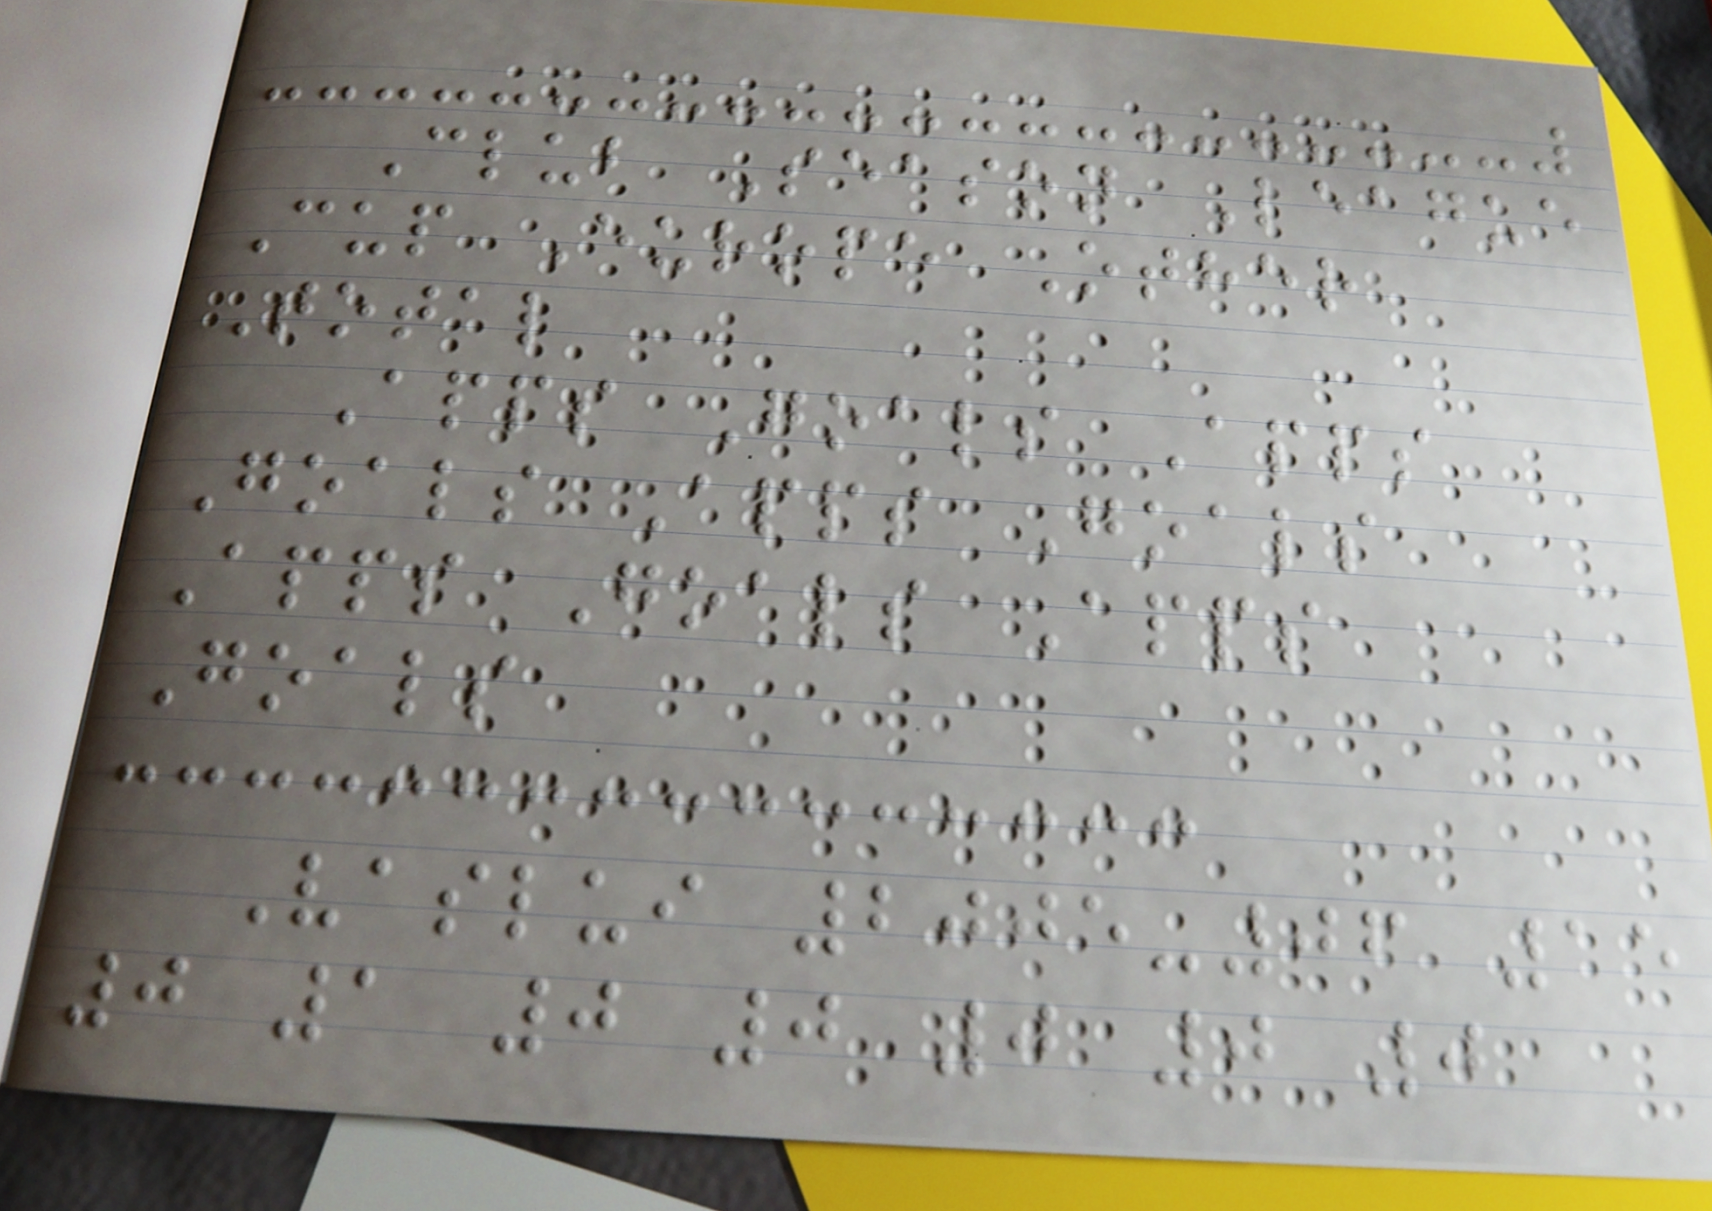Club Season League
Cup Europe Other
Total
Apps Goals Apps
Goals Apps Goals
Apps Goals Apps
Goals
Vaslui 2005-06 15
0 1 0 0 0 0 0
